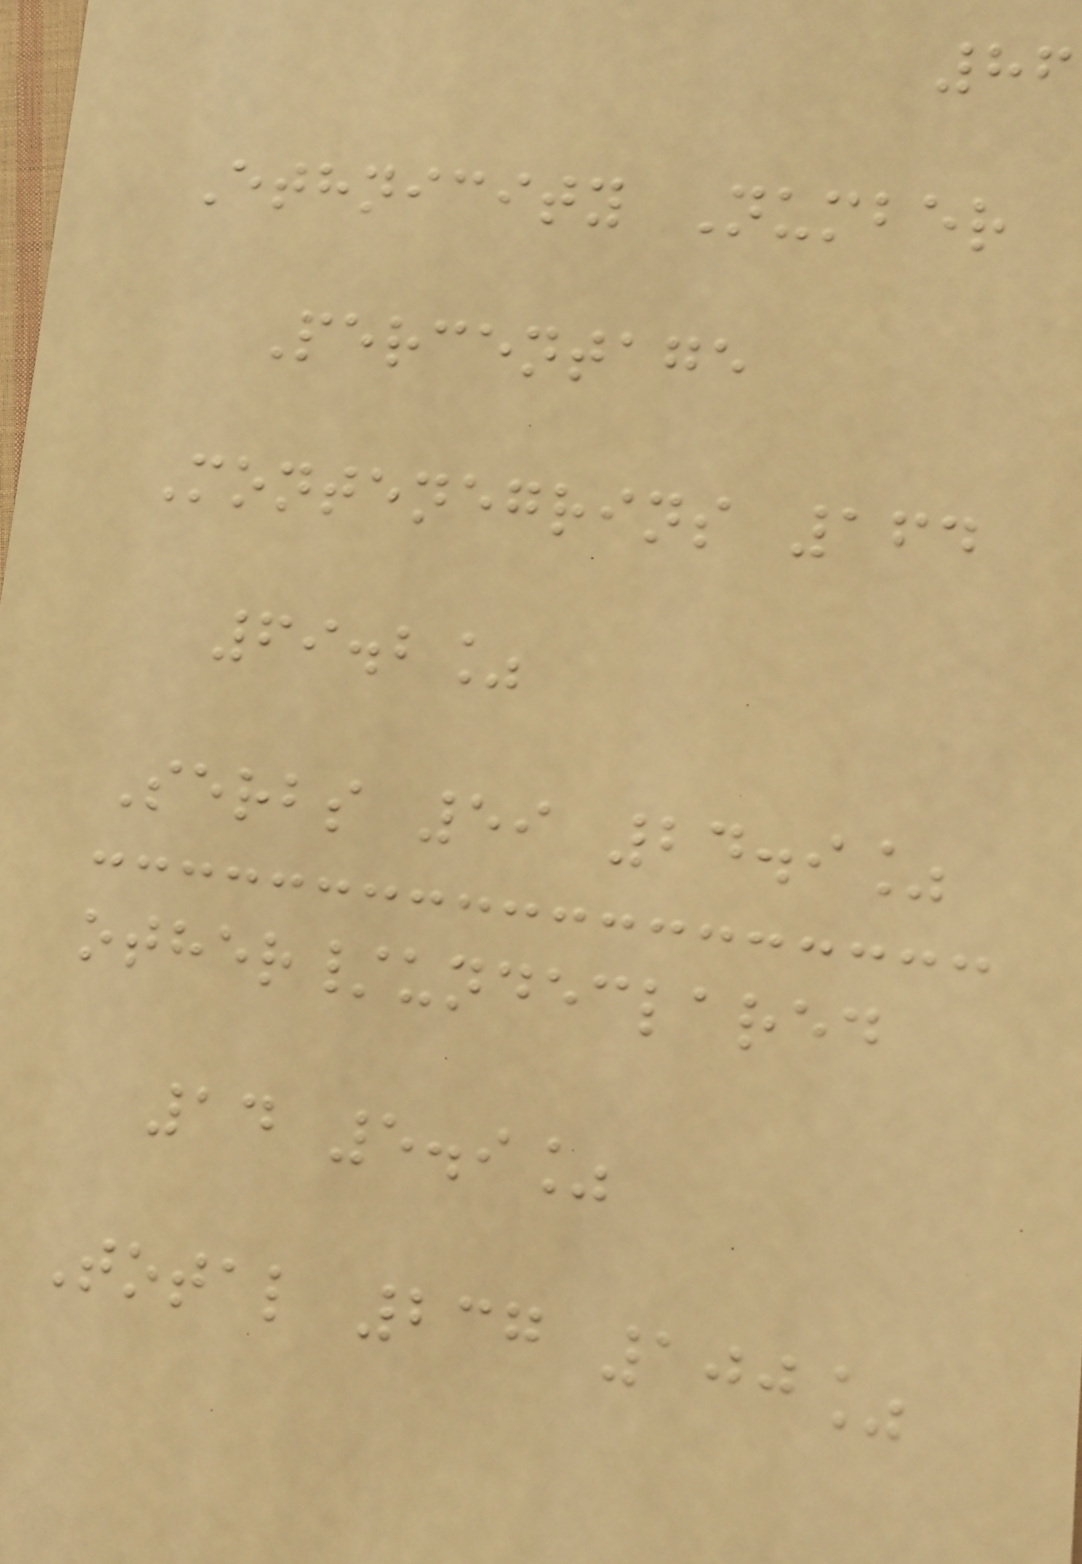86
Ethnicity Number
Percentage
Montenegrins 164
69.2%
Serbs 59 24.9%
other/undeclared
14 5.9%
Total 237 100%
